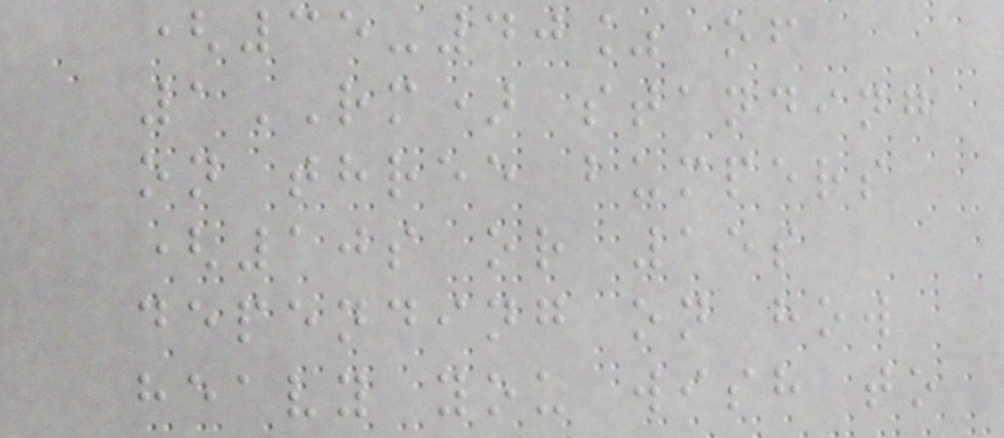(35-40% of
1RM) standing
on three bumpers
(10s or 15s
depending on how
heavy you wish to
